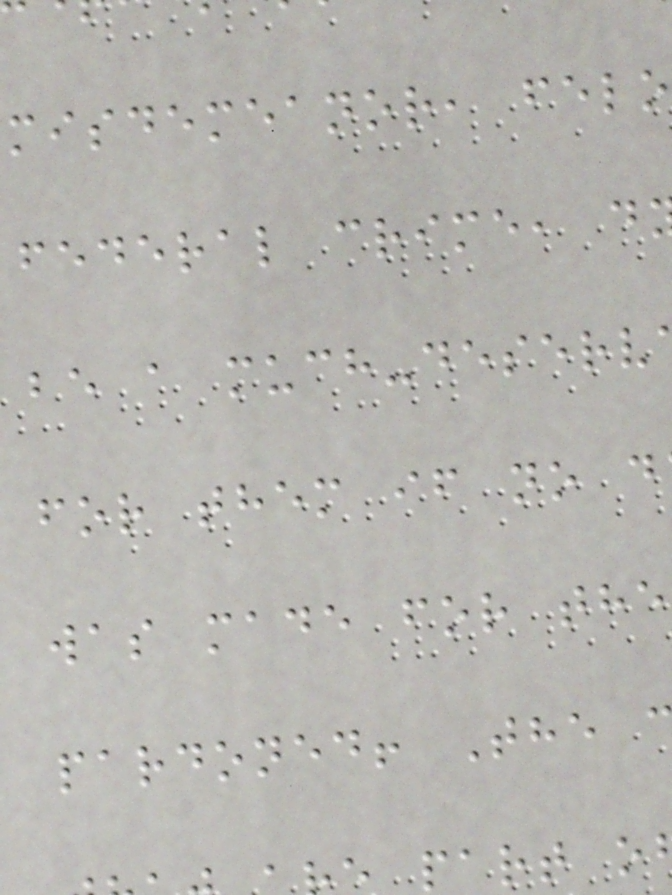misdemeanor, felo
federal crime, d
be a much-deserv
for them if no d
was made for the
pardoned! The
part o
